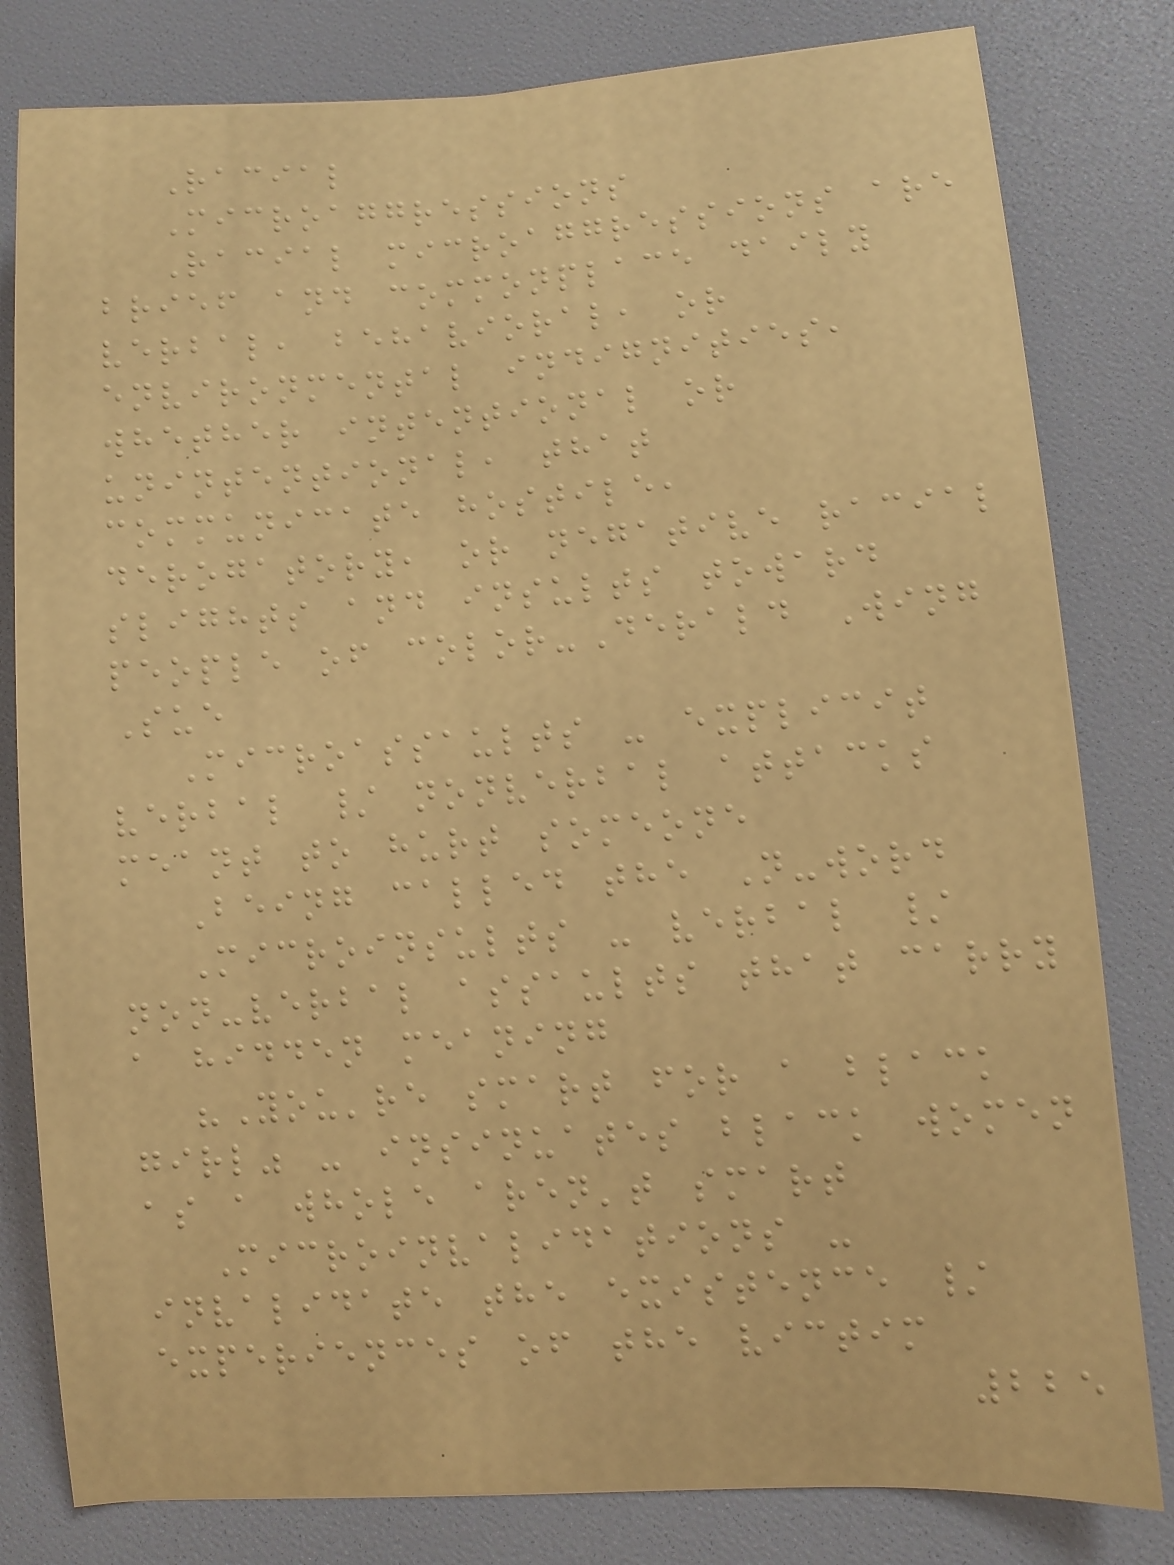Racial
Microaggressions
Racial microaggressions are
brief and commonplace daily
verbal, behavioral, or
environmental indignities,
whether intentional or
unintentional, that
communicate hostile,
derogatory, or negative racial
slights and insults toward
people of color-Derald Wing
Sue
Microassaults - explicit
verbal / nonverbal attacks
meant to hurt someone
Being called the N-word
Microinsults - verbal /
non-verbal assaults that carry
a hidden meaning
"You're smart for a black
girl" - insinuates black women
as a whole aren't smart
Microinvalidations -
invalidate the existence /
experiences of the victim
225
